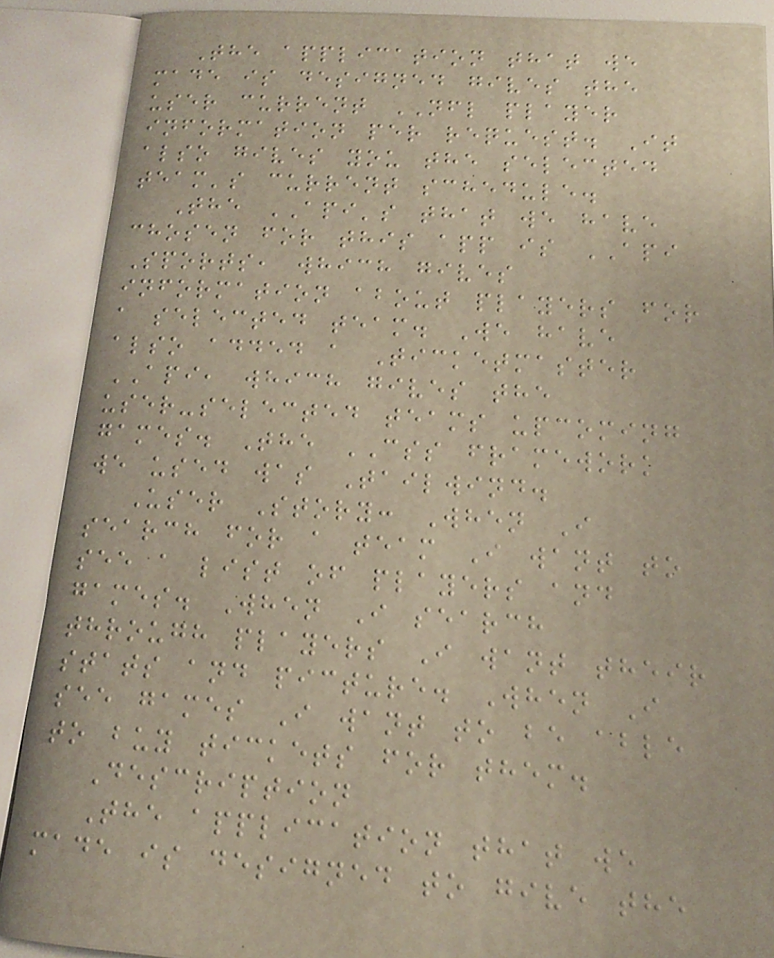The application that we
made is designed gives the
user current NFL player
information per request. It
also gives you the selected
team's current schedule.
The API's that we have
chosen for this app is API
Sports, which gives
information about players for
a selected team. We have
also added a Ticketmaster
API, which gives the
user-selected teams upcoming
games. The CSS framework
we used was Tailwind.
User Story: When I
search for a team I want to
see a list of players and
games. When I search
through players I want their
stats and picture. When I
see games I want to be able
to buy tickets for them.
Description
The application that we
made is designed to give the
